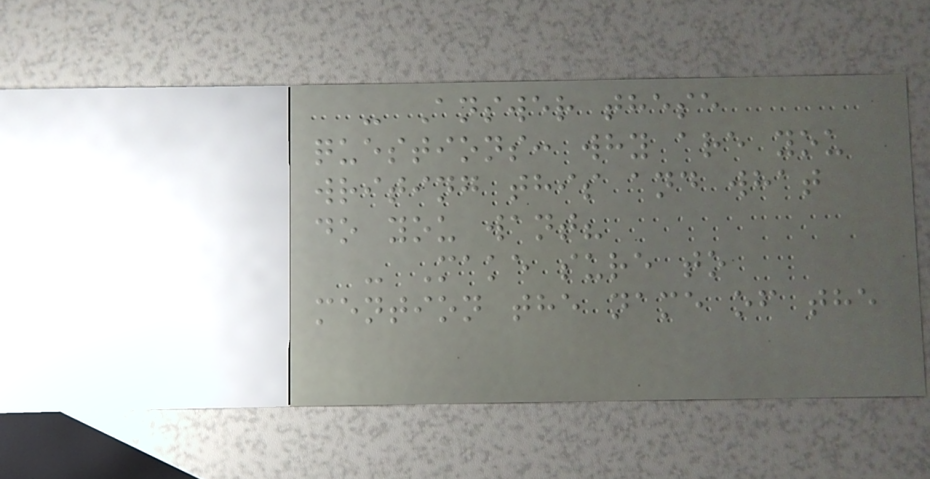- Answer these
questions: why are you
writing this and what
do you want?
- Make sure to
mention the name of the
